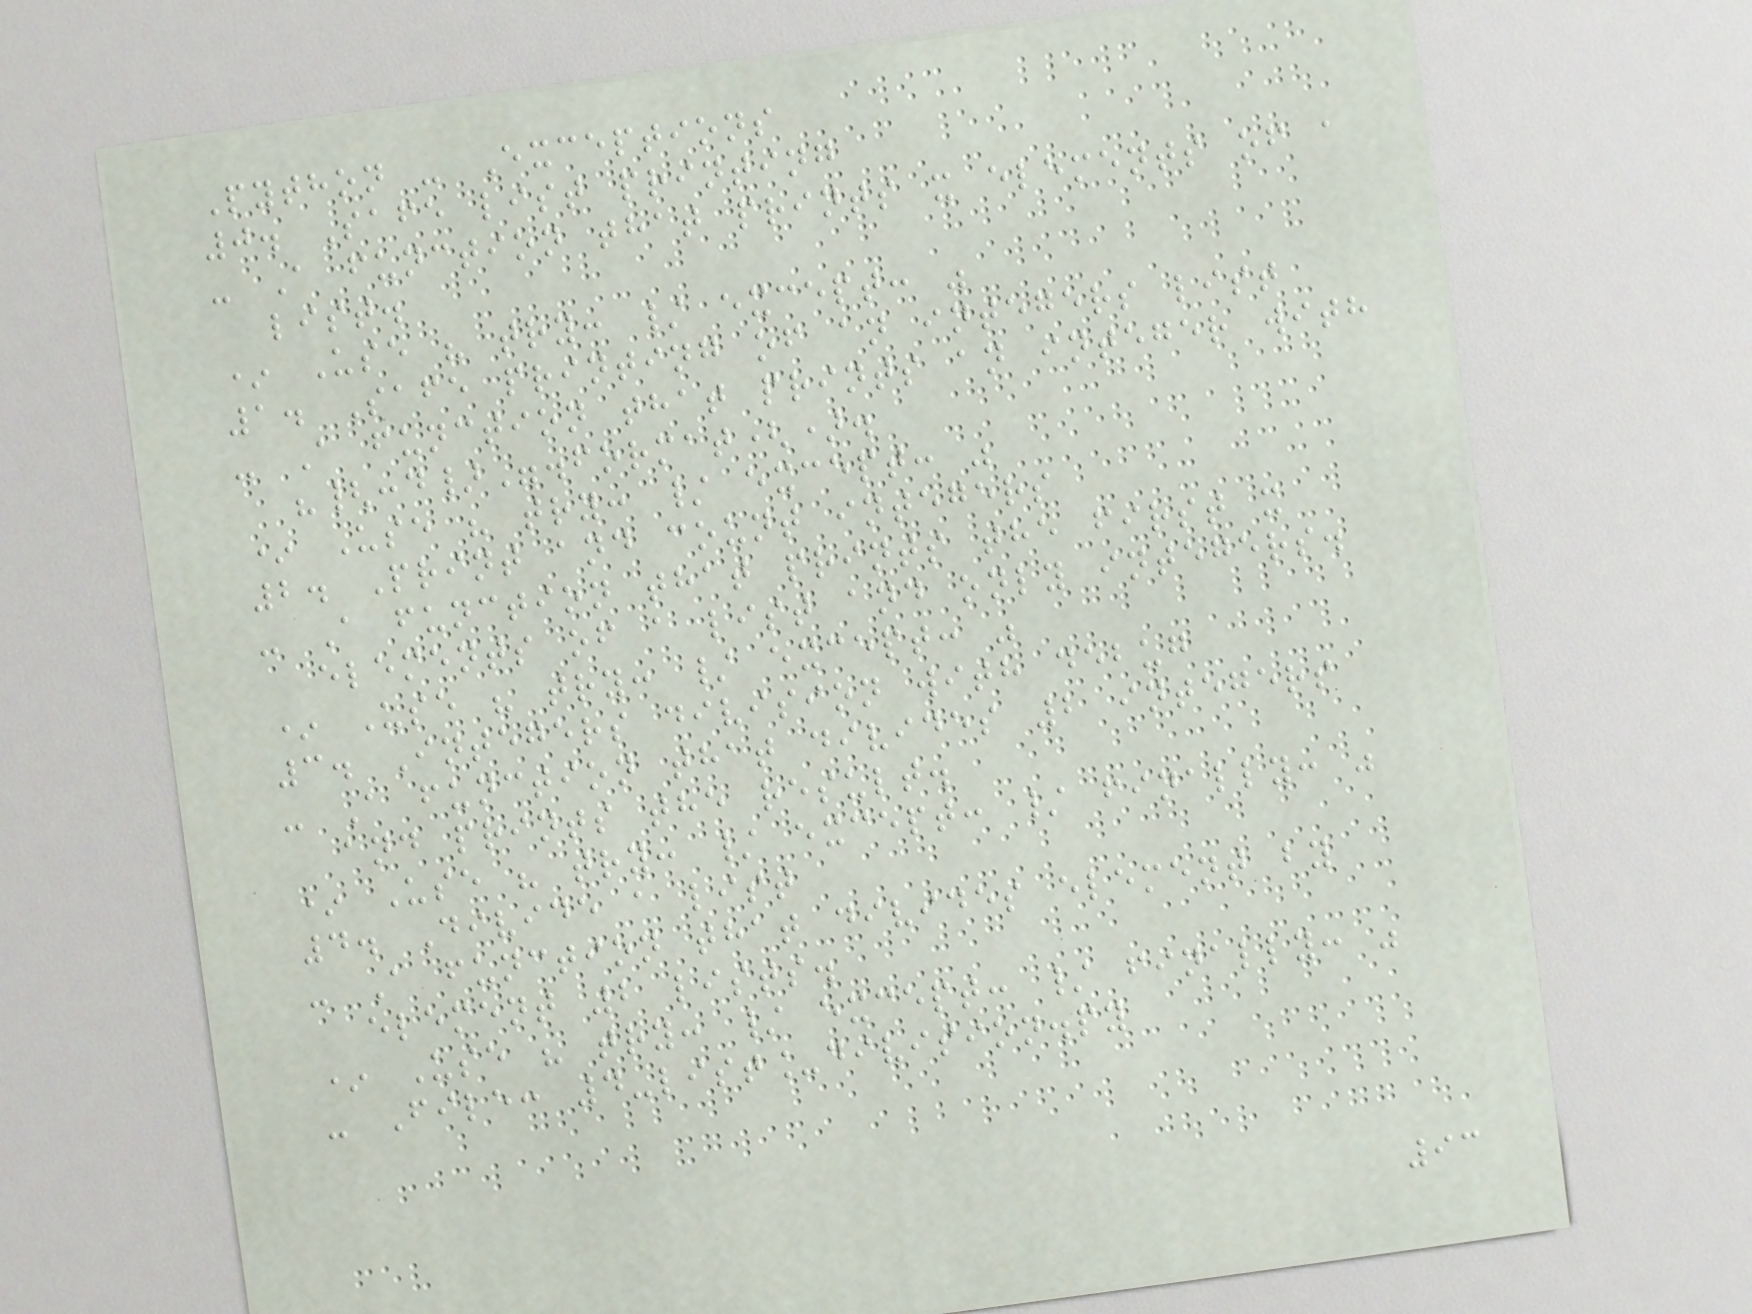Python - Exceptions
0. Safe list printing
- A function that prints x elements of a
list.
* Use " try: / except: "
1. Safe printing of an integers list
- A function that prints an integer with
"{:d}".format().
* Use " try: / except: "
2. Print and count integers
- A function that prints the first x
elements of a list and only integers.
* Use " try: / except: "
3. Integers division with debug
- A function that divides 2 integers
and prints the result.
* Use " try: / except: / finally: "
4. Divide a list
- A function that divides element by
element 2 lists.
* Use " try: / except: / finally: "
- File: 4-list_division.py
93
